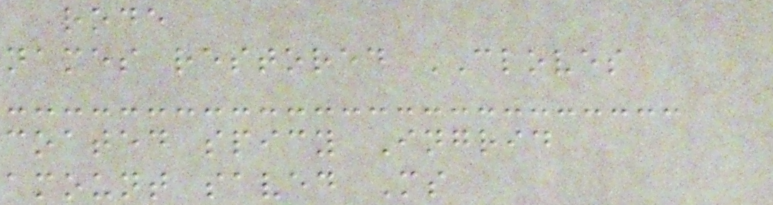rode
names restored CLOVES
coated spicy Ingrid
amount saved Ms
